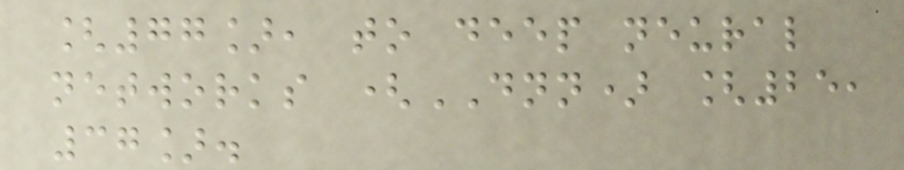[77], to deep neural
networks (DNN) [25,
37].
